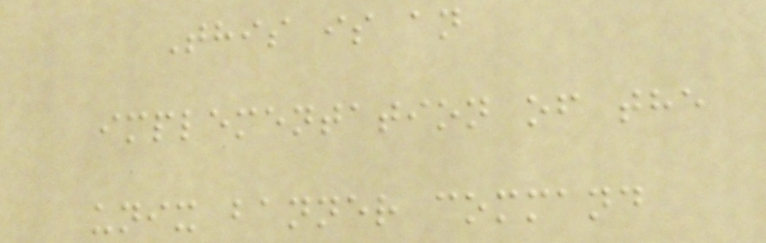This is an
implementation of the
unix banner command
